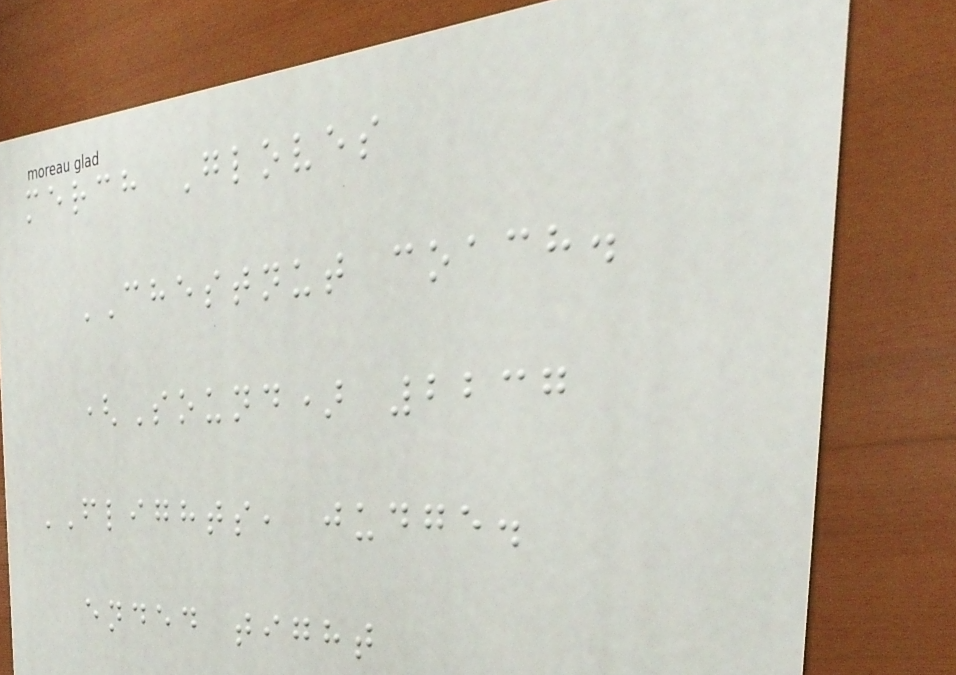merch Gloves
CHESTNUT coach.
(Sound) 2237
FLIGHTS, judge.
ended tight
